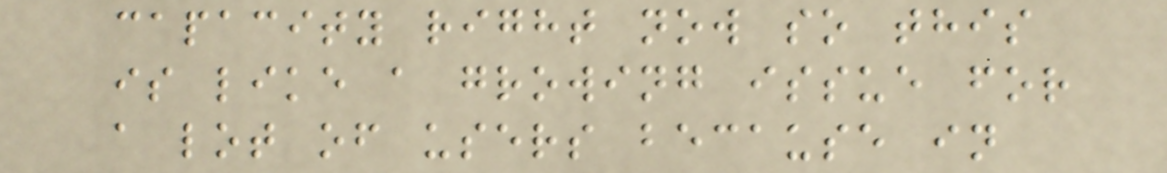capacity right now so this
is like a growing issue for
a lot of users because in
